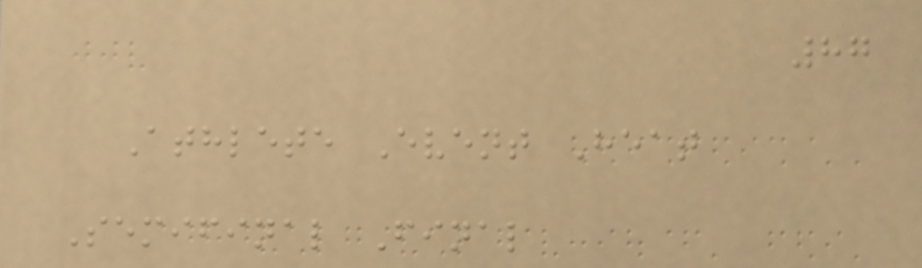87
Athlete Event Heat
Semifinal Final
